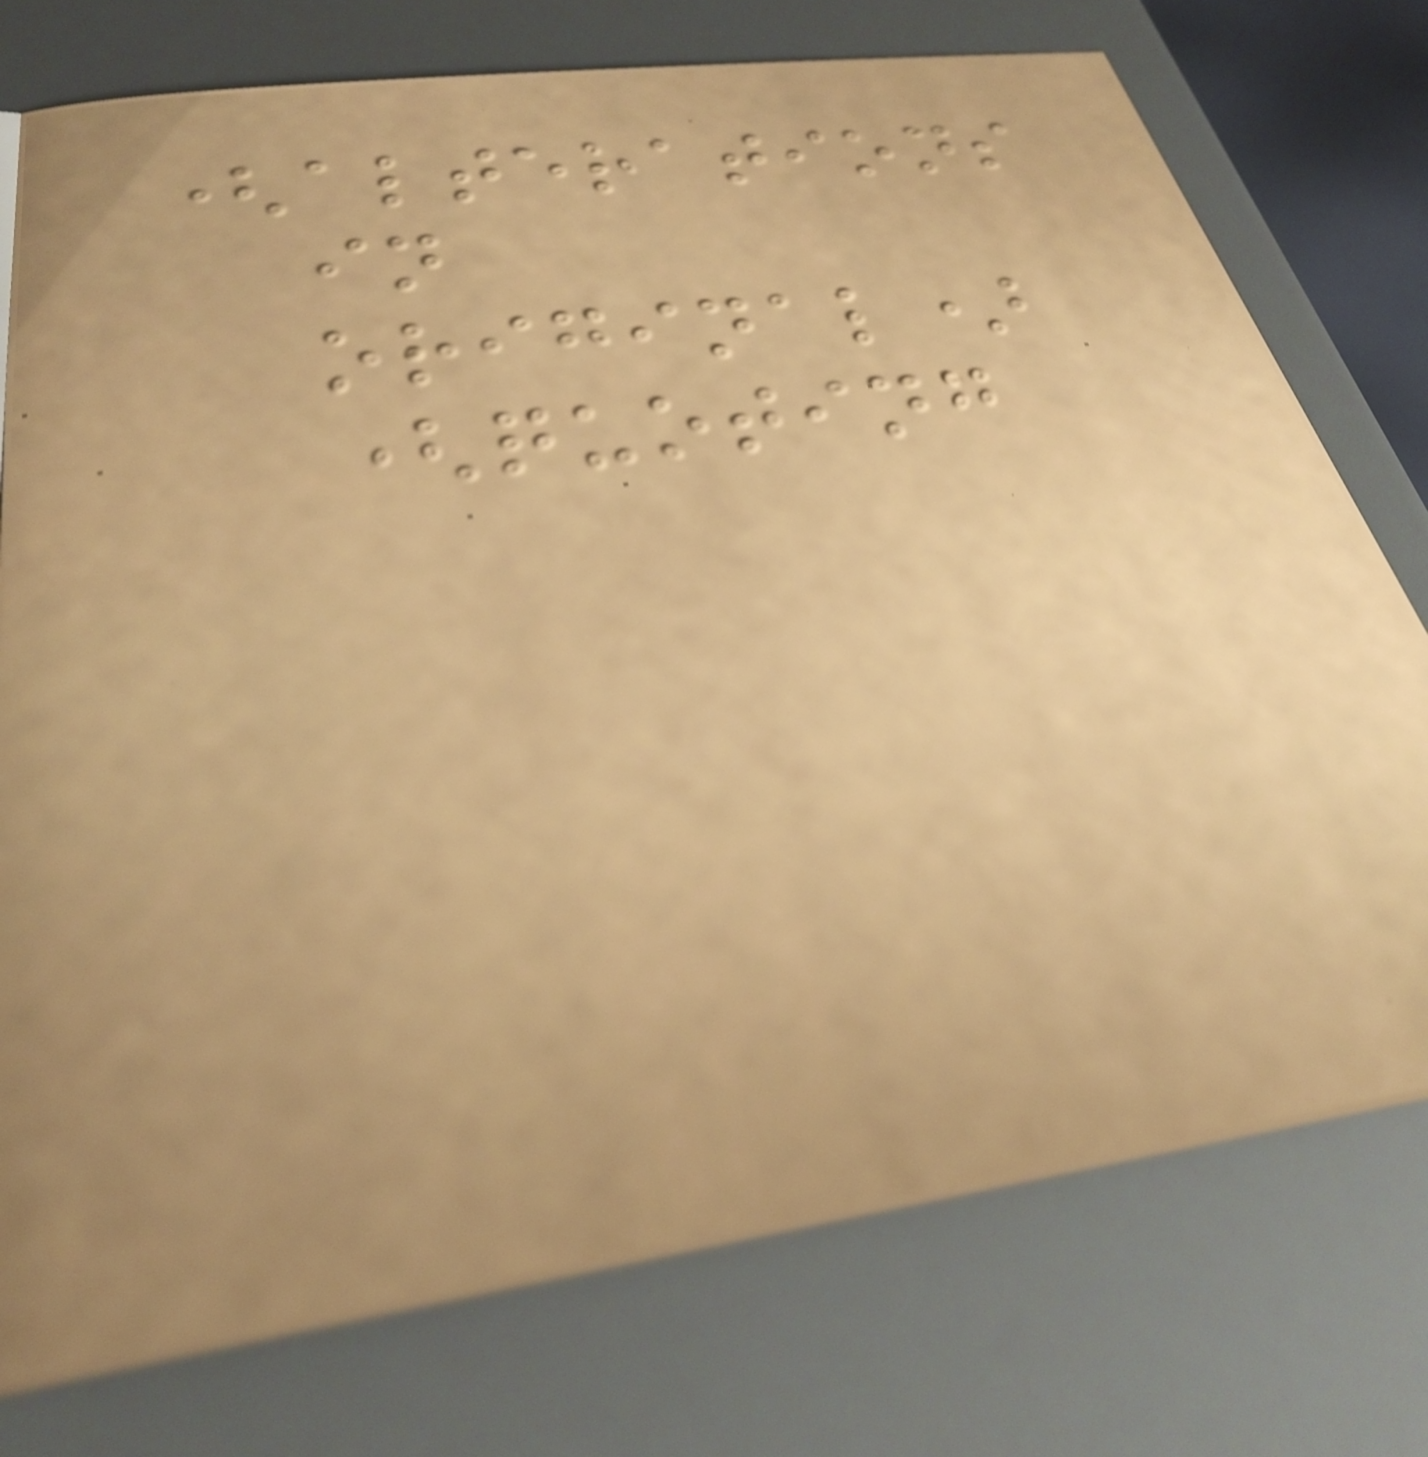(alterations
in
original)
(quoting
